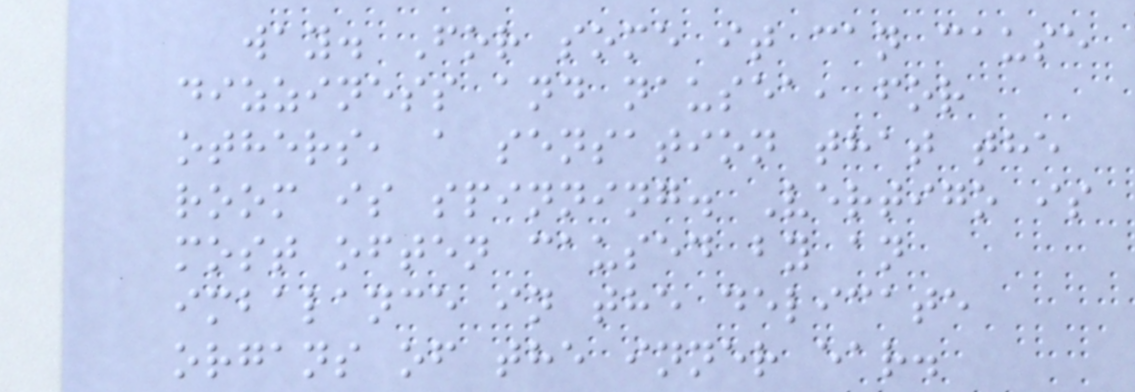way. For some it can cause
dizziness and nausea, for
others, a sensation that the
room is spinning. Vertigo is
most often caused by an
imbalance in the delicate
organs of the inner ear.
